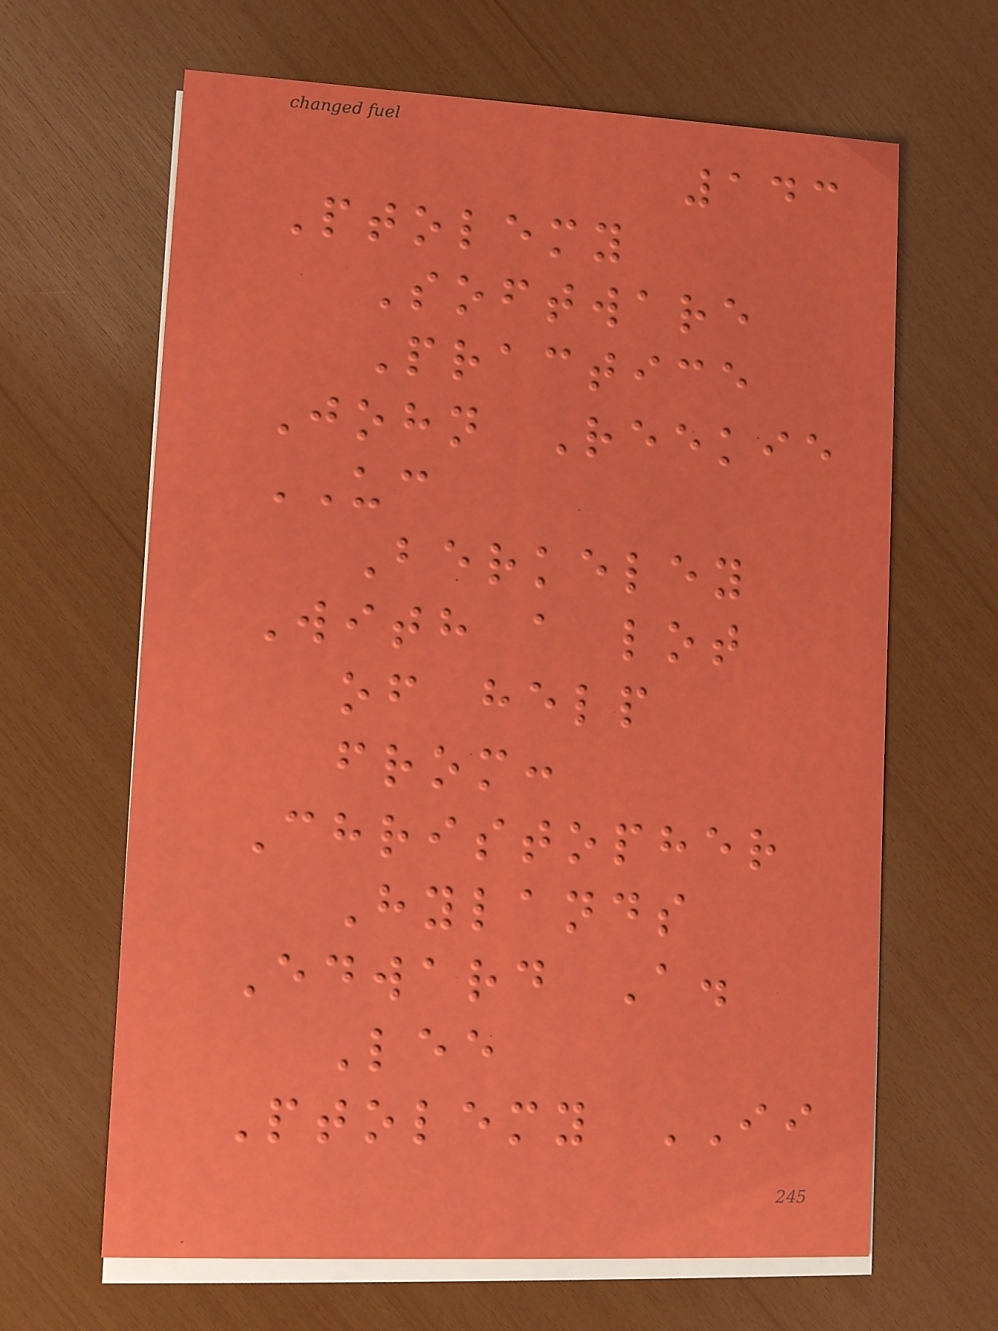143
Ptolemy
Software
Practice
John Reekie
UC
Berkeley
With a lot
of help
from:
Christopher
Hylands
Edward A.
Lee
Ptolemy II
